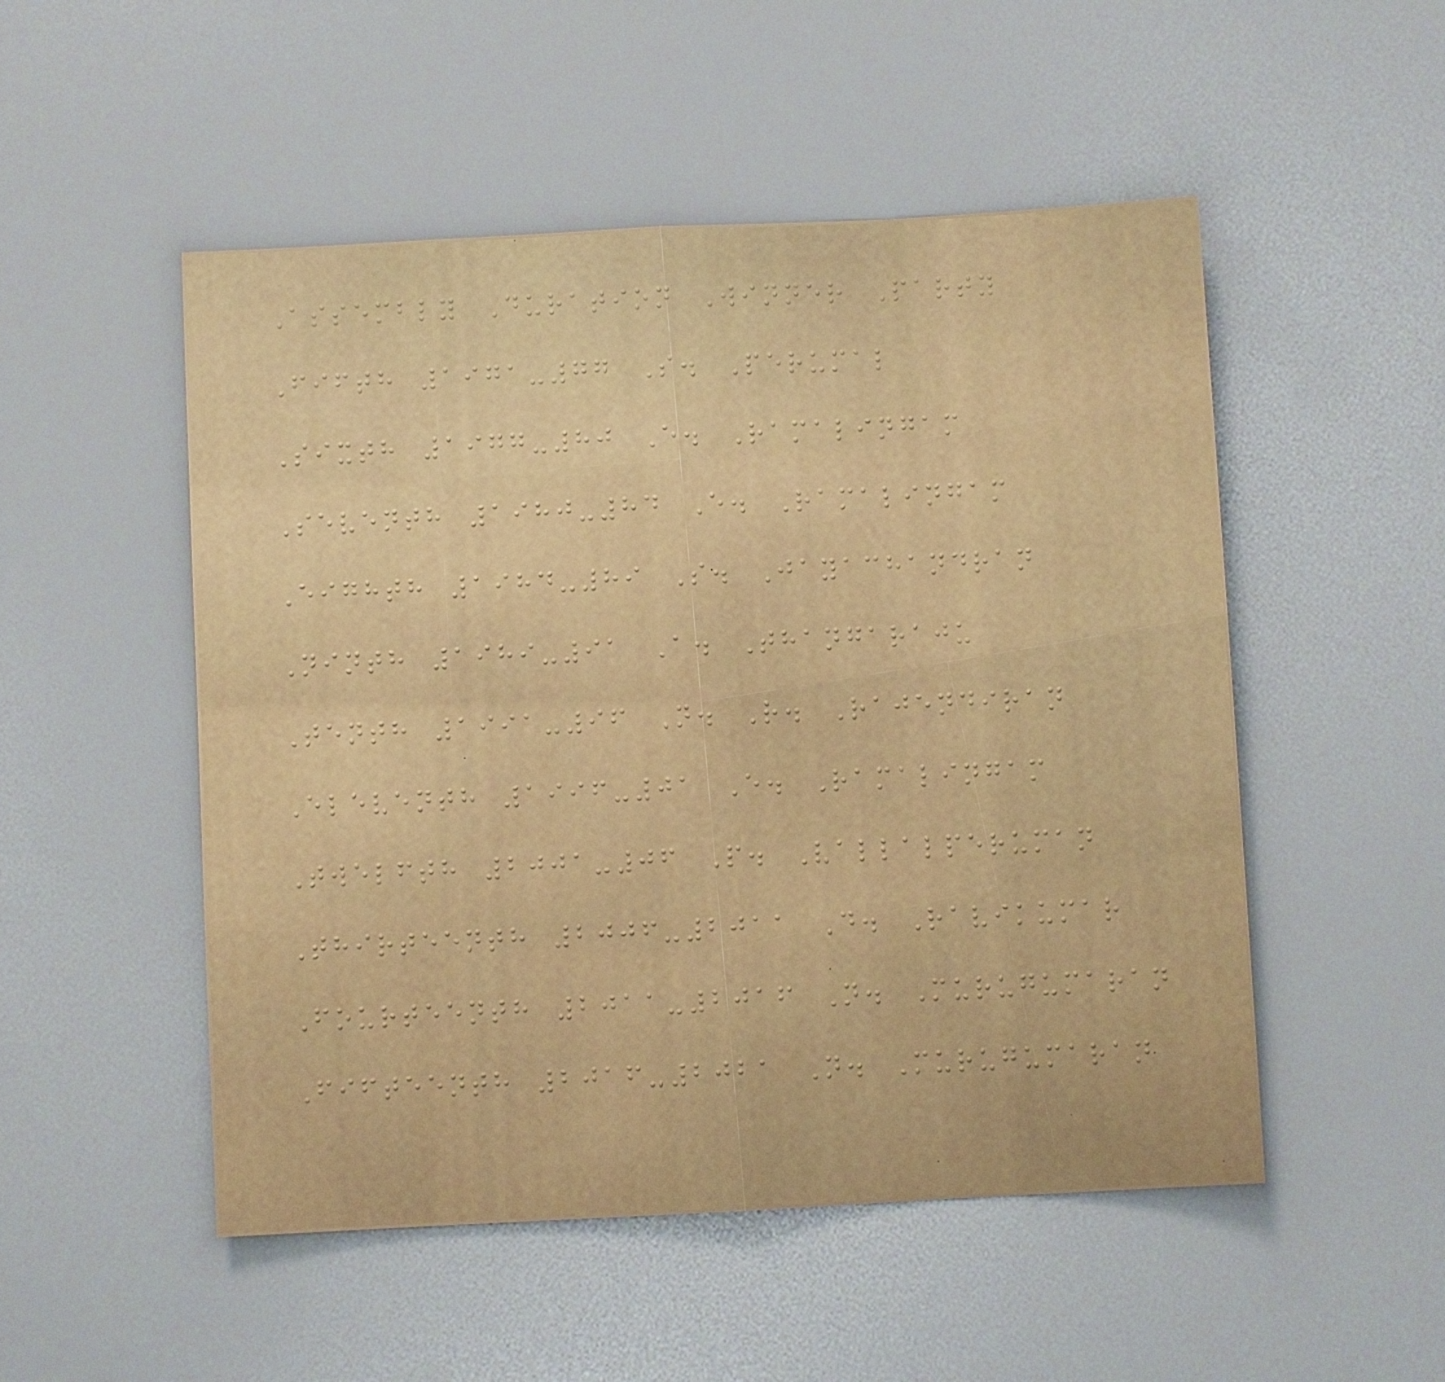Assembly Duration Winner Party
Fifth 1971-77 S. Perumal
Sixth 1977-80 E. Ramalingam
Seventh 1980-84 E. Ramalingam
Eighth 1984-89 S. Jayachandran
Ninth 1989-91 A. Thangaraju
Tenth 1991-96 N. R. Rajendiran
Eleventh 1996-01 E. Ramalingam
Twelfth 2001-06 P. Vallalperuman
Thirteenth 2006-2011 D. Ravikumar
Fourteenth 2011-2016 N. Murugumaran
Fifteenth 2016-2021 N. Murugumaran
